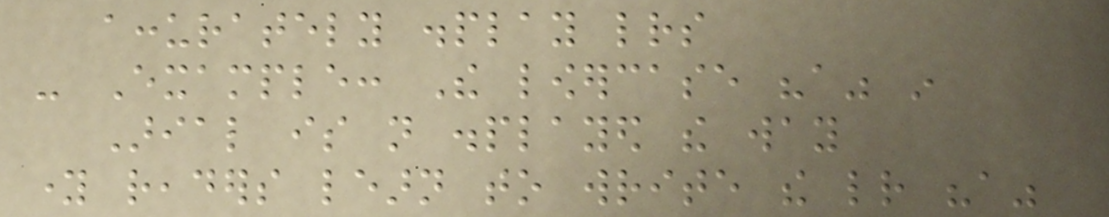accurately display letters
- Example: The lowercase "a" in
Arial is not displayed the way
young readers learn to write the letter "a"
